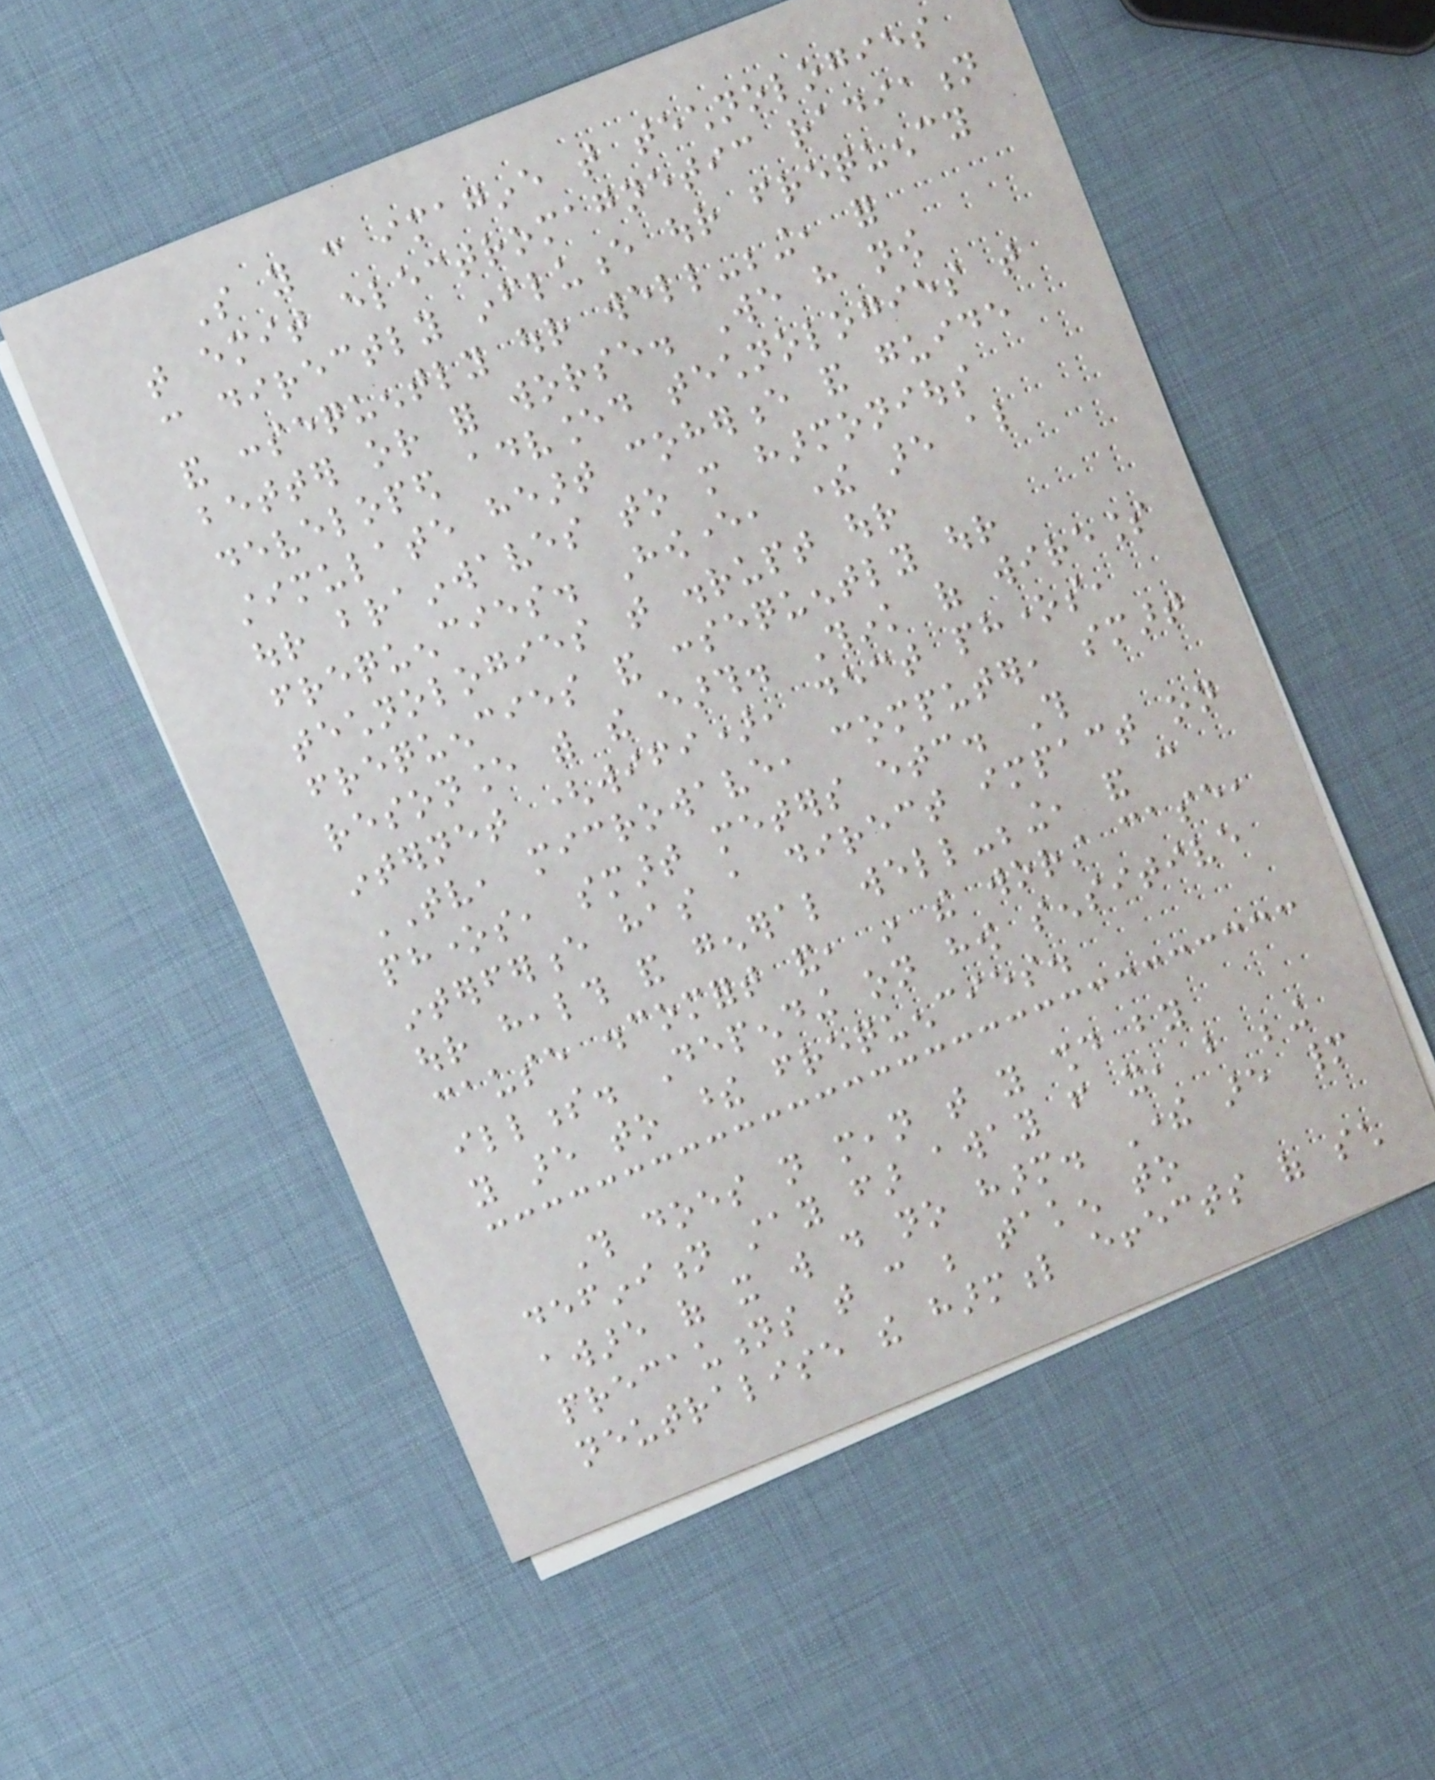So you can imagine that technologies
that emit electromagnetic radiation
can directly influence our frequency
and consequently our well-being, for
better or for worse. We have now
developed advanced technologies that
stimulate heart coherence and guide
our brainwaves to more harmonious
frequencies. However, there are also
technologies that disrupt our
frequencies and consequently our
resonance with the earth. Think of wireless
internet (wifi), dect phones,
TV, microwave, computer, smart
phones, smart meters etc. This
interference has a direct impact on
our health and general well-being, and can
cause discomfort and, in the worst case,
illness. Depending on how sensitive
you are to these frequencies.
This does not mean that you should by
definition stay far away from it, but being
aware of it will do no harm. There are many
precautions that can be taken to
neutralise the harmful effects of such
